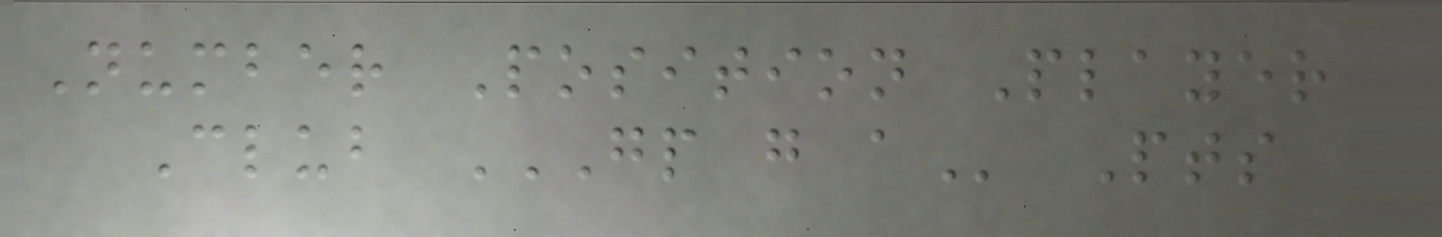Number Position Player
Club GP G A Pts
